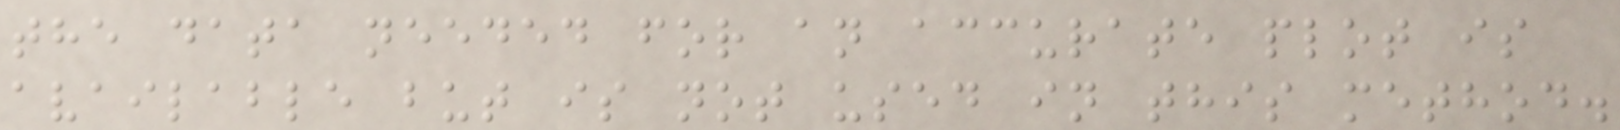the data needed for an accurate plot is
available but is not used in this method.
